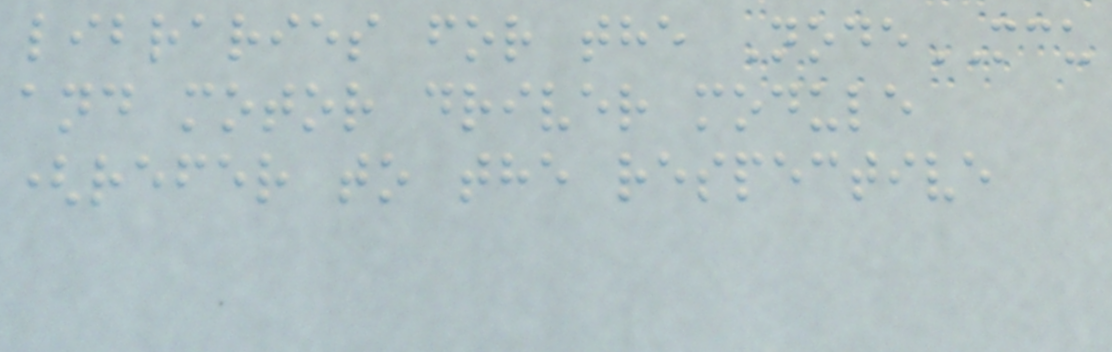libraries for the NodeMCU
and motor driver module
(refer to the respective
